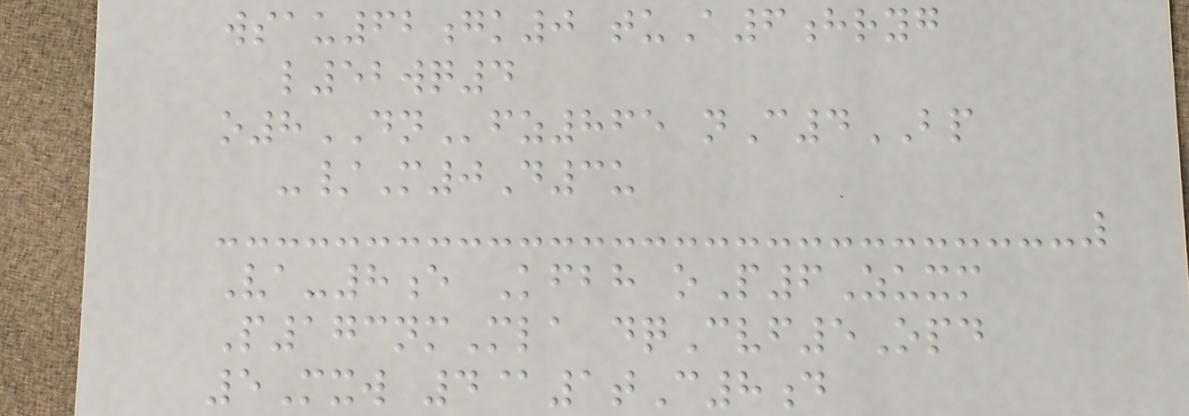wsau62gk0 tuA6hryg
l52wq4
o8DNfz865 nC4BP
-/M0D3u
Va-8e Kfbh oP6Zuxm
P173nmMla dqCvf5Opd
5Mxw 4@1tC8d
